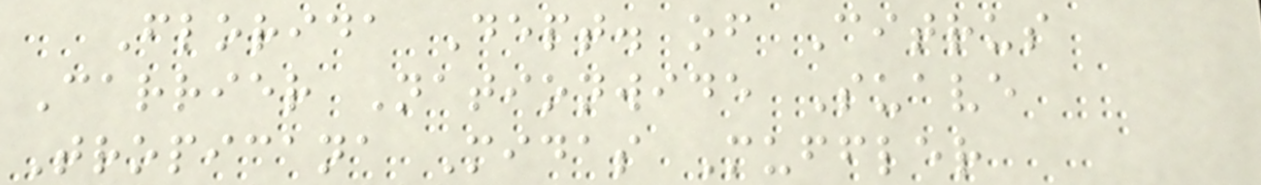Florida Dept. of Citrus
Carrier Nationwide Suave
Tropicana Midas Muffler
